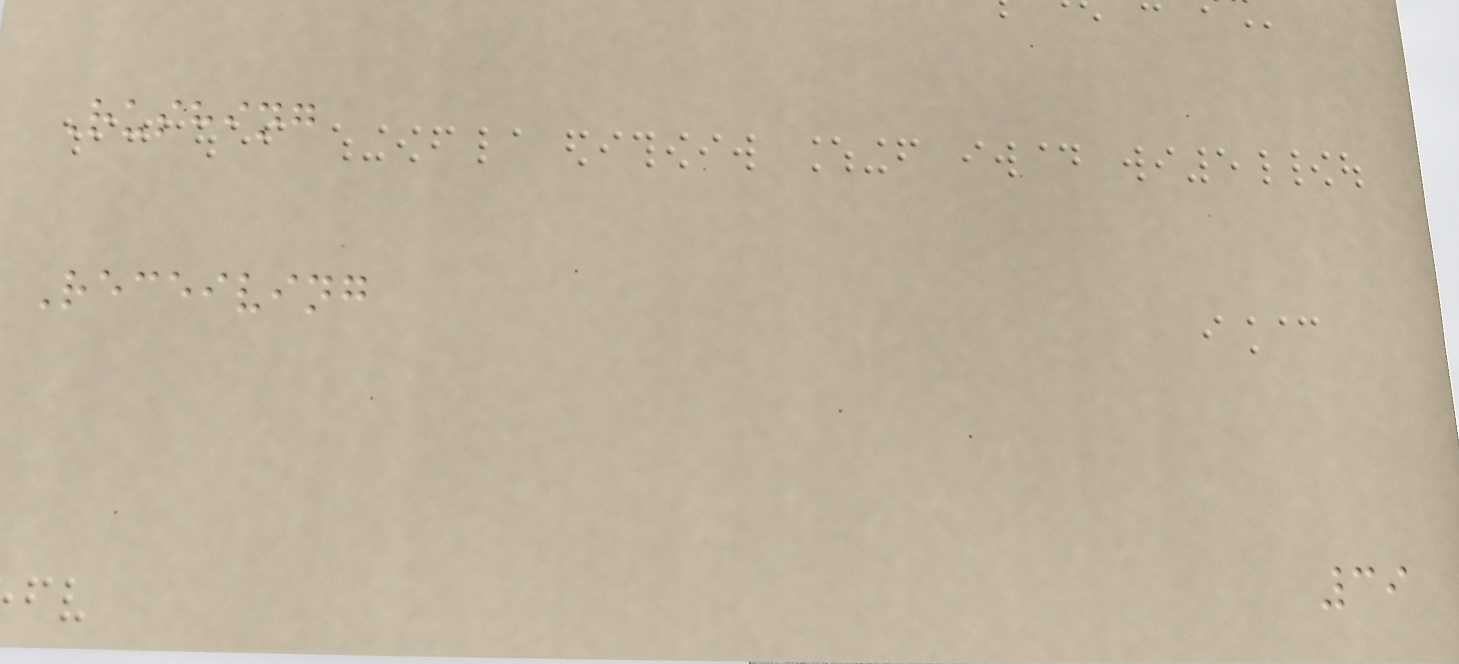Rushing
Receiving
39
